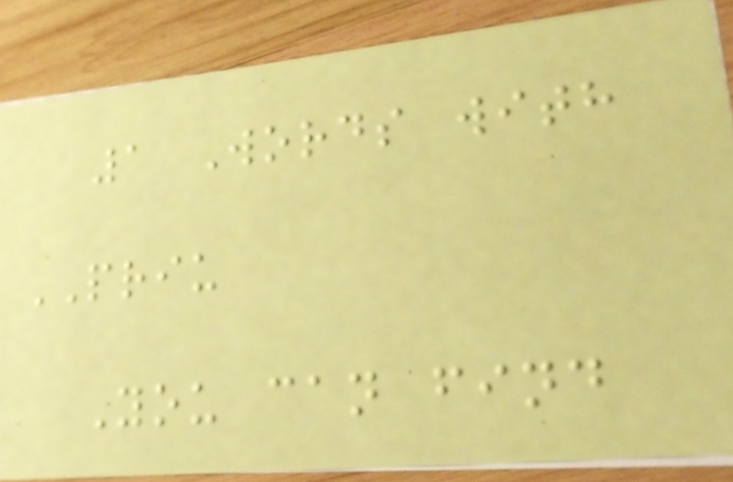1 Words with
PRIU
You can find
